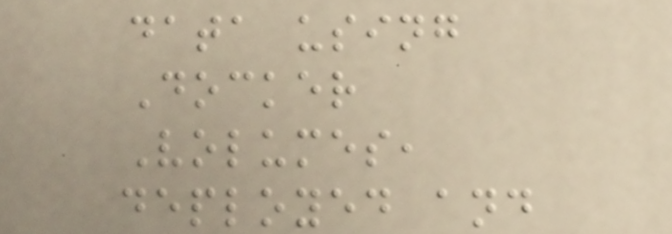data using
Docker
Volumes,
deployed and
